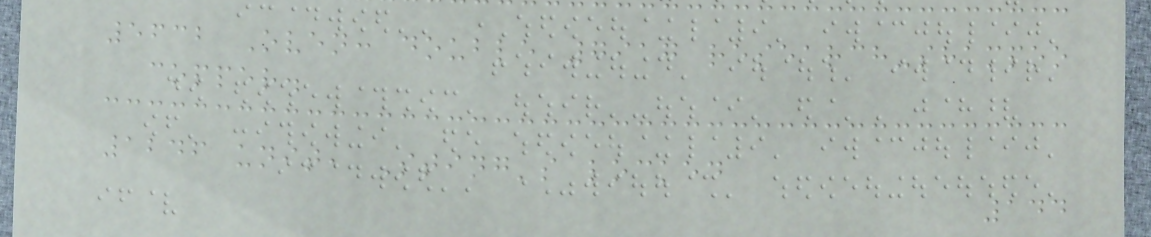5632 Oven: double 7917 research-shampoo
copper.
1246 unit, Sting's locked
144
